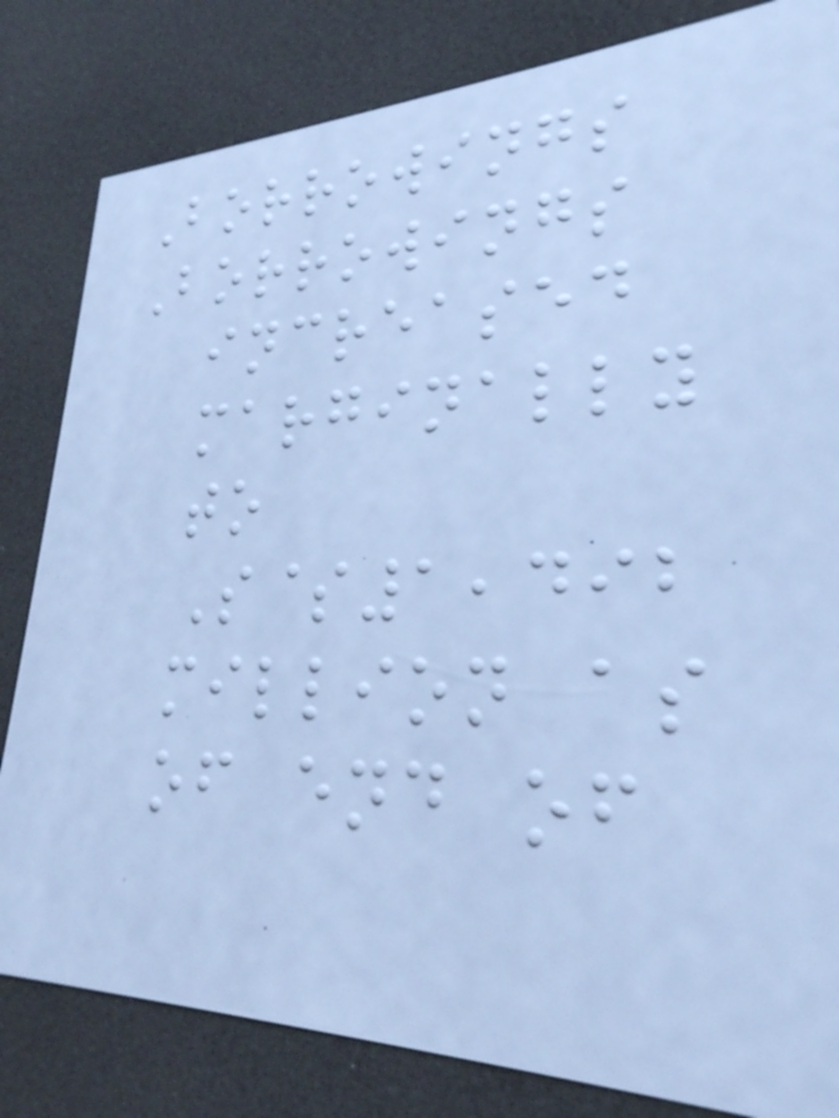Borrowings
Borrowings
increased
marginally
to
S$1,492
million as
of end of
